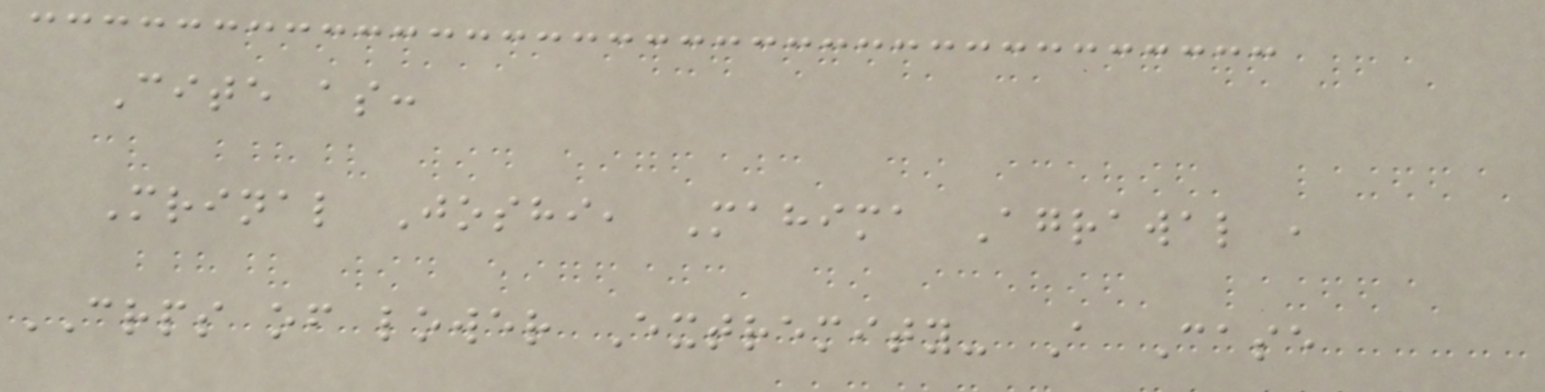Cite as:
Mrinal Joshi, Mahima Agrawal ,
CRPS of lower Extremity- A Case
